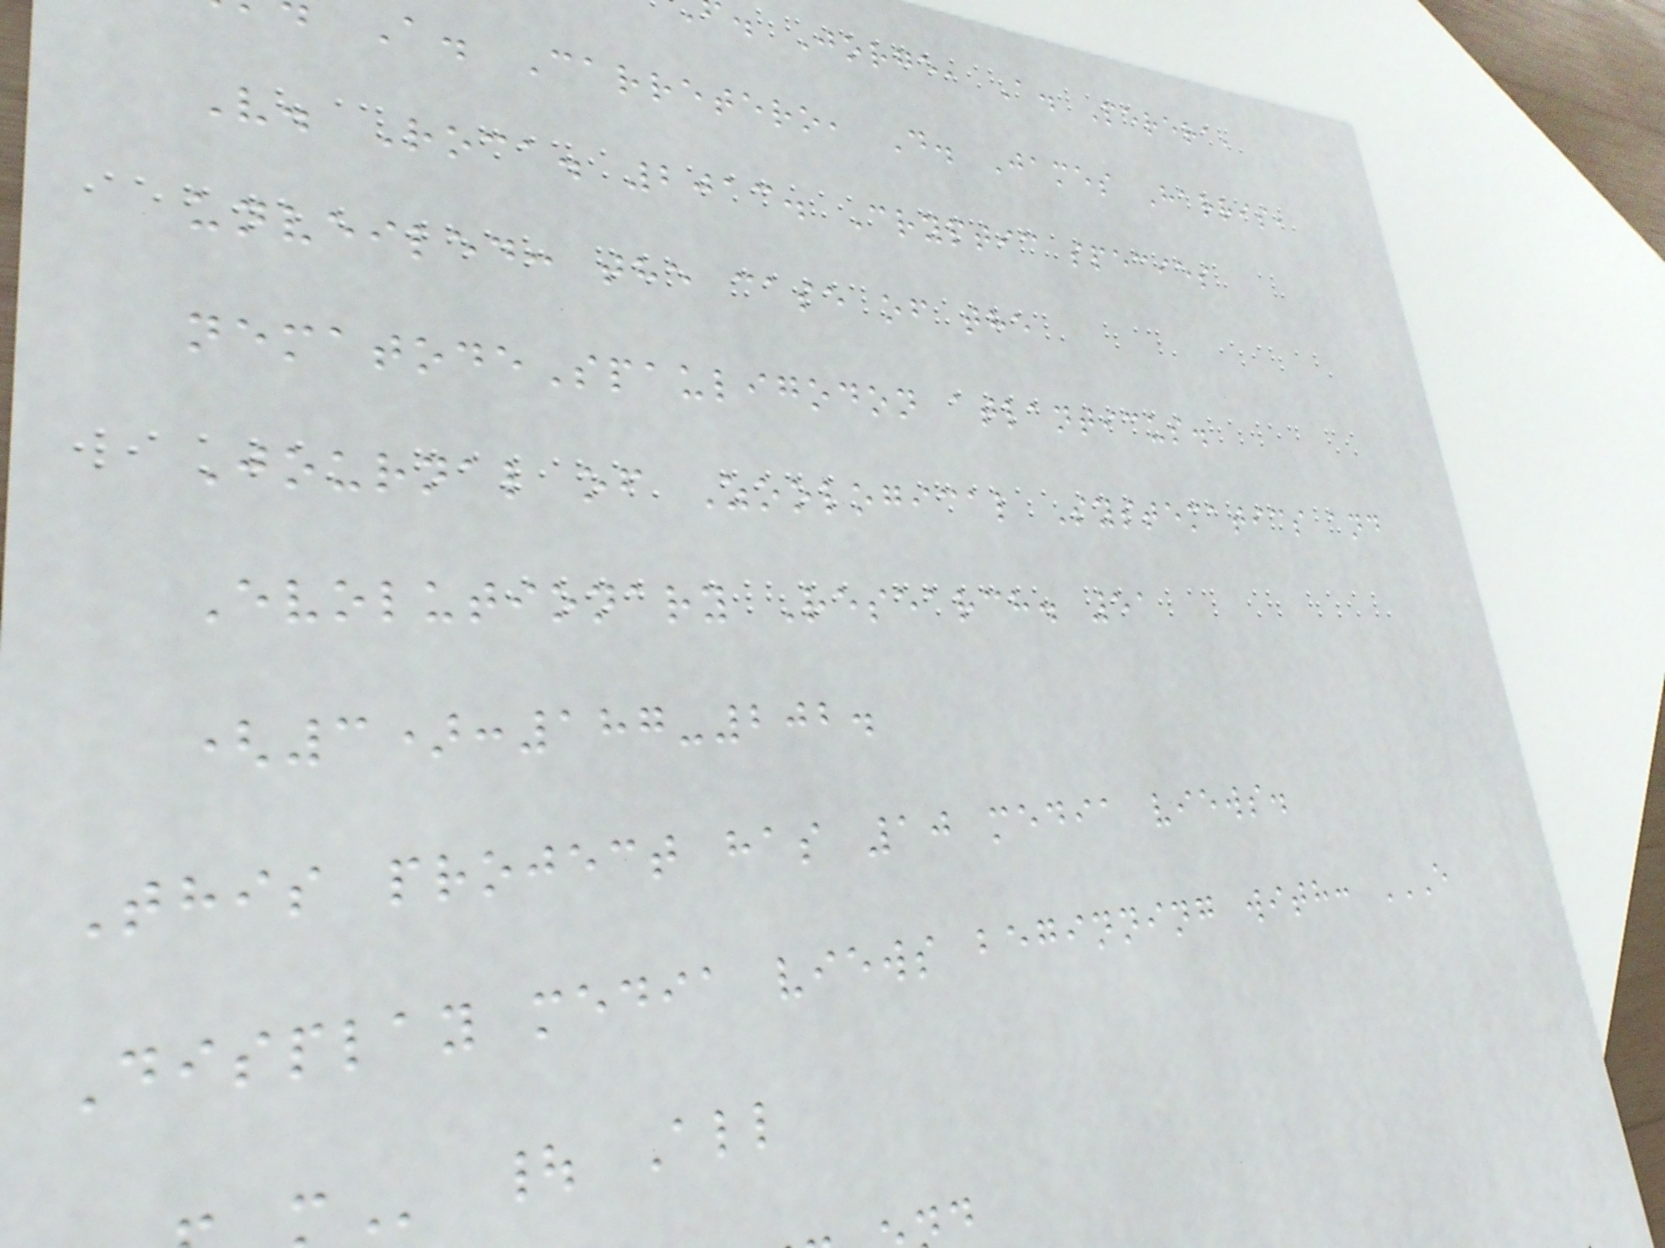. Jorge, A. Perera,
A. Carretero, D. James Harris,
V. Roca. 2013. Cryptic species
unveiled: the case of the
nematodeSpauligodon atlanticus.
Journal of Zoological Systematics and
Evolutionary Research. 51
(3):187-202.
This project has 10 media views.
Display media views beginning with: E
| All
